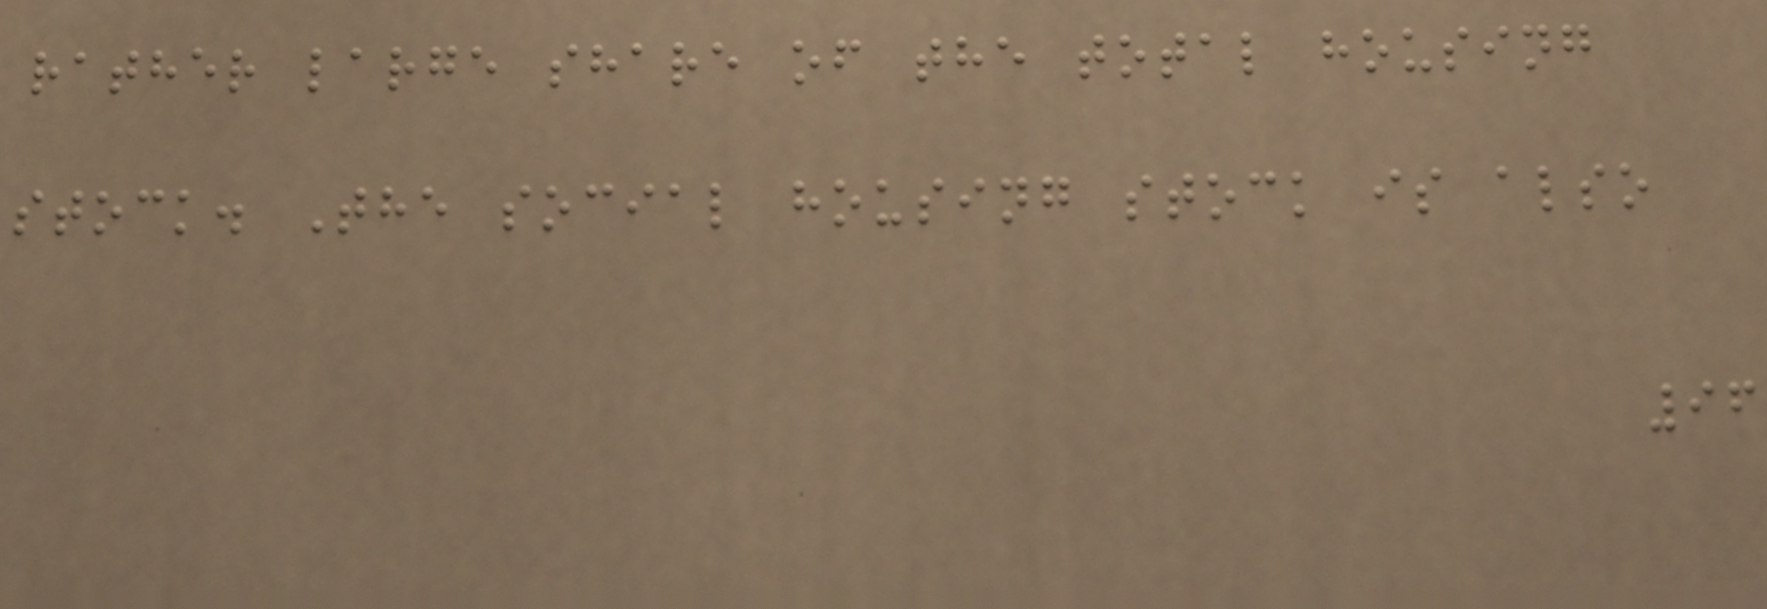rather large share of the total housing
stock. The social housing stock is also
96
